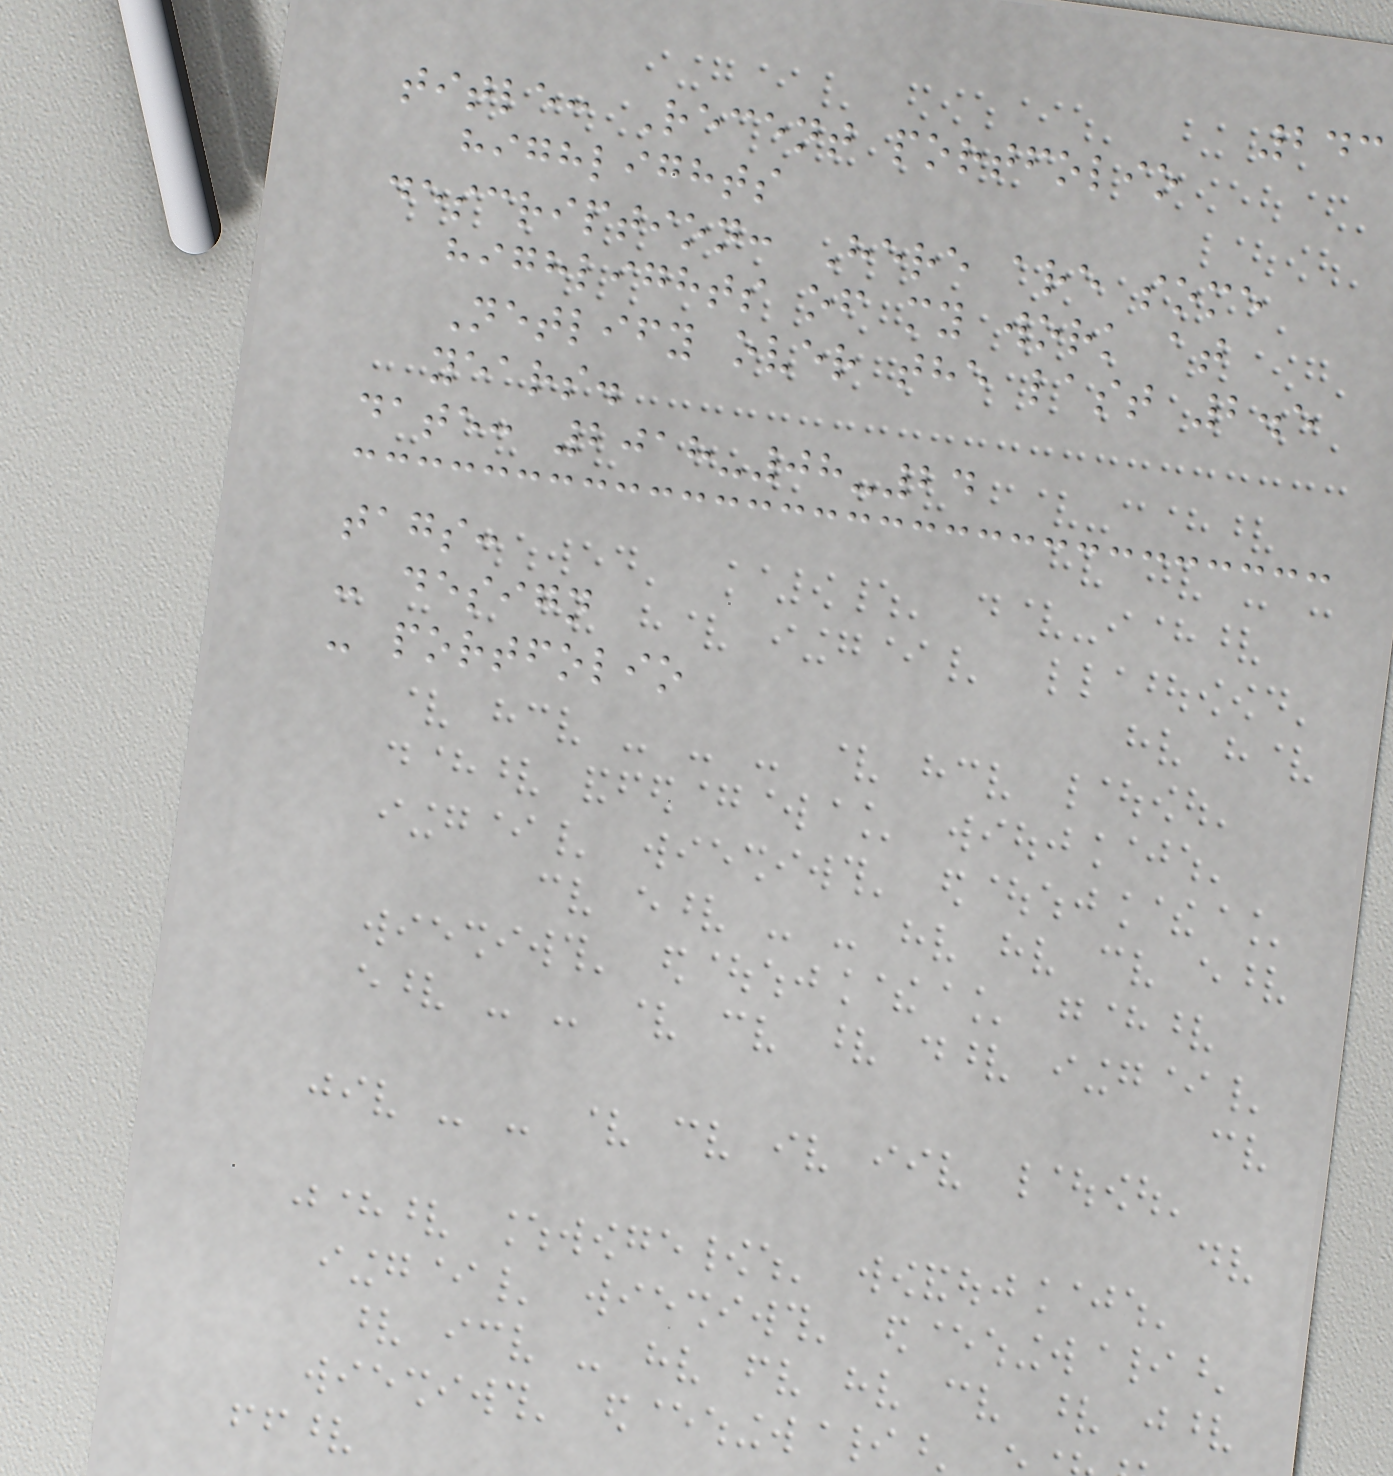243
title: Recent portfolio
highlights
description: Here are some
highlights of my work at
Netlify over the last 2.5
years.
date: 2018-08-24
tags:
- design
- portfolio
